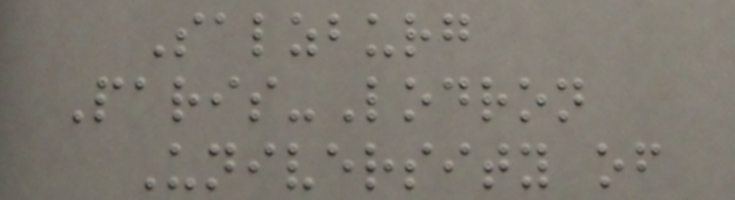Salzburg
Paris-Lodron
University of
